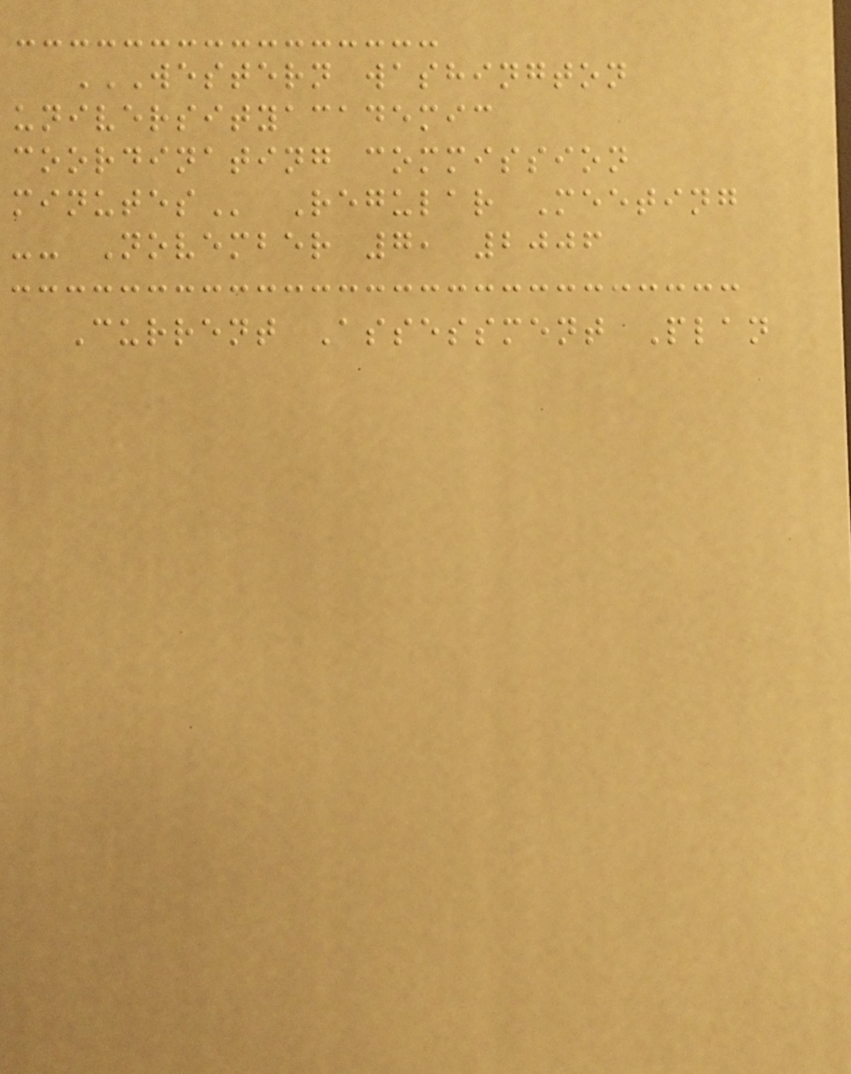WESTERN WASHINGTON
UNIVERSITYACADEMIC
COORDINATING COMMISSION
MINUTES Regular Meeting
-- November 7, 2006
Current Assessment Plan
